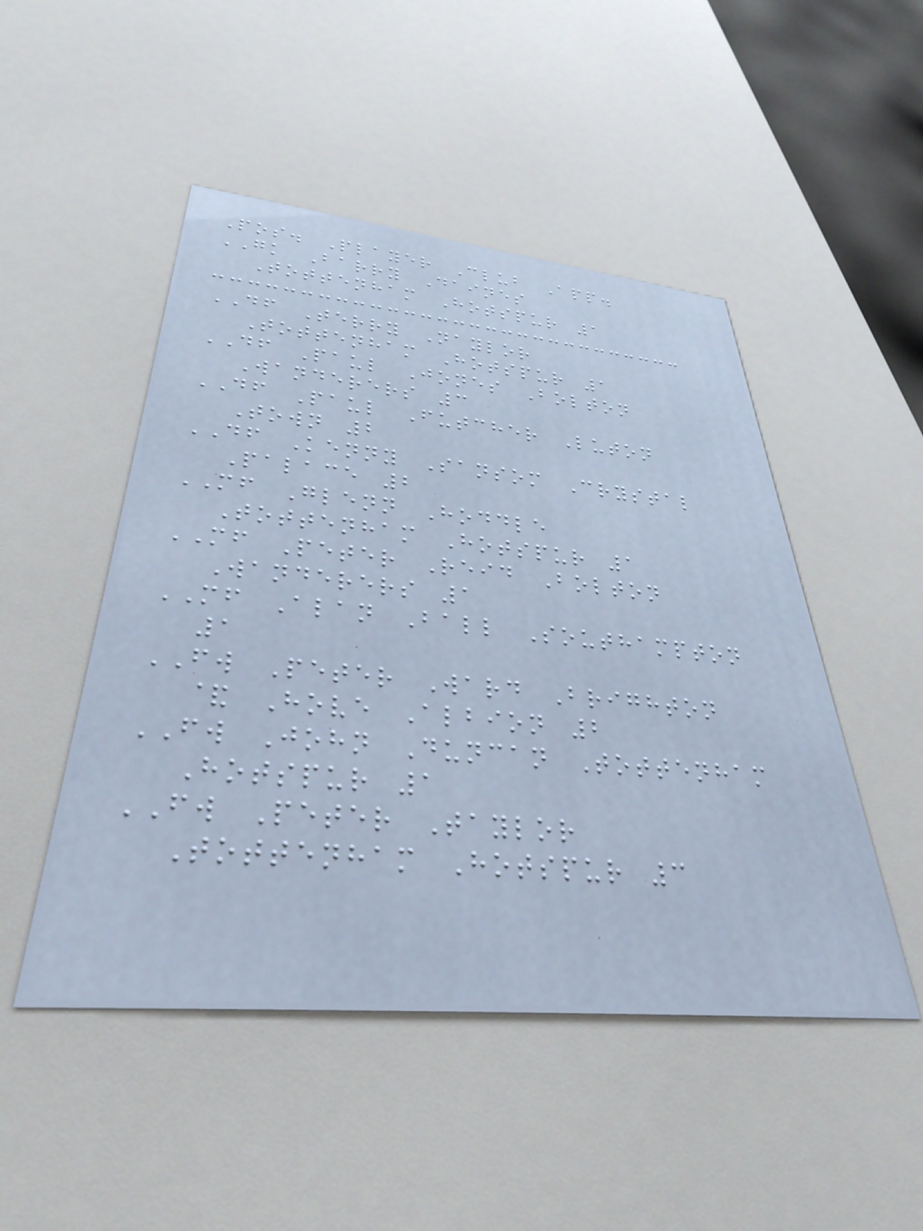Pos. Player Club App.
GK Barry Daines
Tottenham Hotspur 1
DF Terry Naylor
Tottenham Hotspur 1
DF Paul Jones Bolton
Wanderers 3
DF Paul Futcher Luton
Town 2
DF Kenny Sansom Crystal
Palace 2
MF Glenn Hoddle
Tottenham Hotspur 1
MF Peter Reid Bolton
Wanderers 1
MF Alan Ball Southampton
1
FW Peter Ward Brighton
& Hove Albion 2
FW John Duncan Tottenham
Hotspur 1
FW Peter Taylor
Tottenham Hotspur 3
